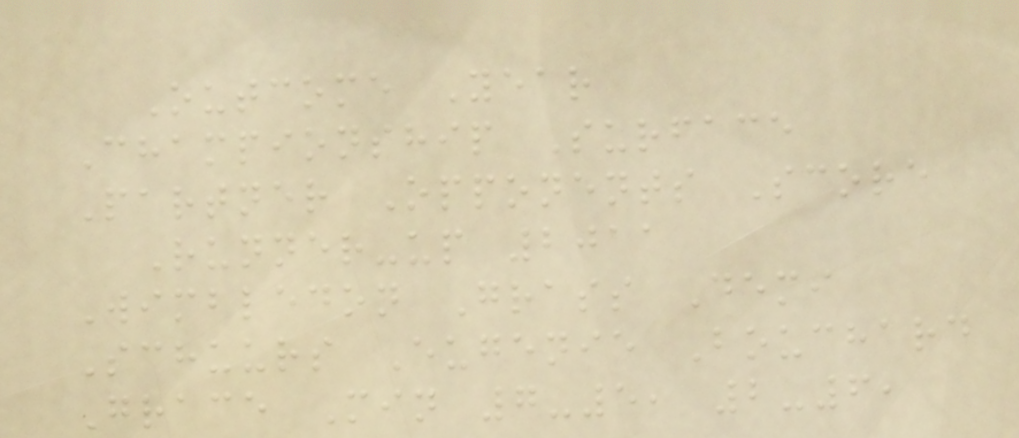Outcome Year
Championship Surface
Partner Opponents Score
Runner-up 2011
Wimbledon Grass Demi
Schuurs Eugenie Bouchard
Grace Min 7-5, 2-6,
